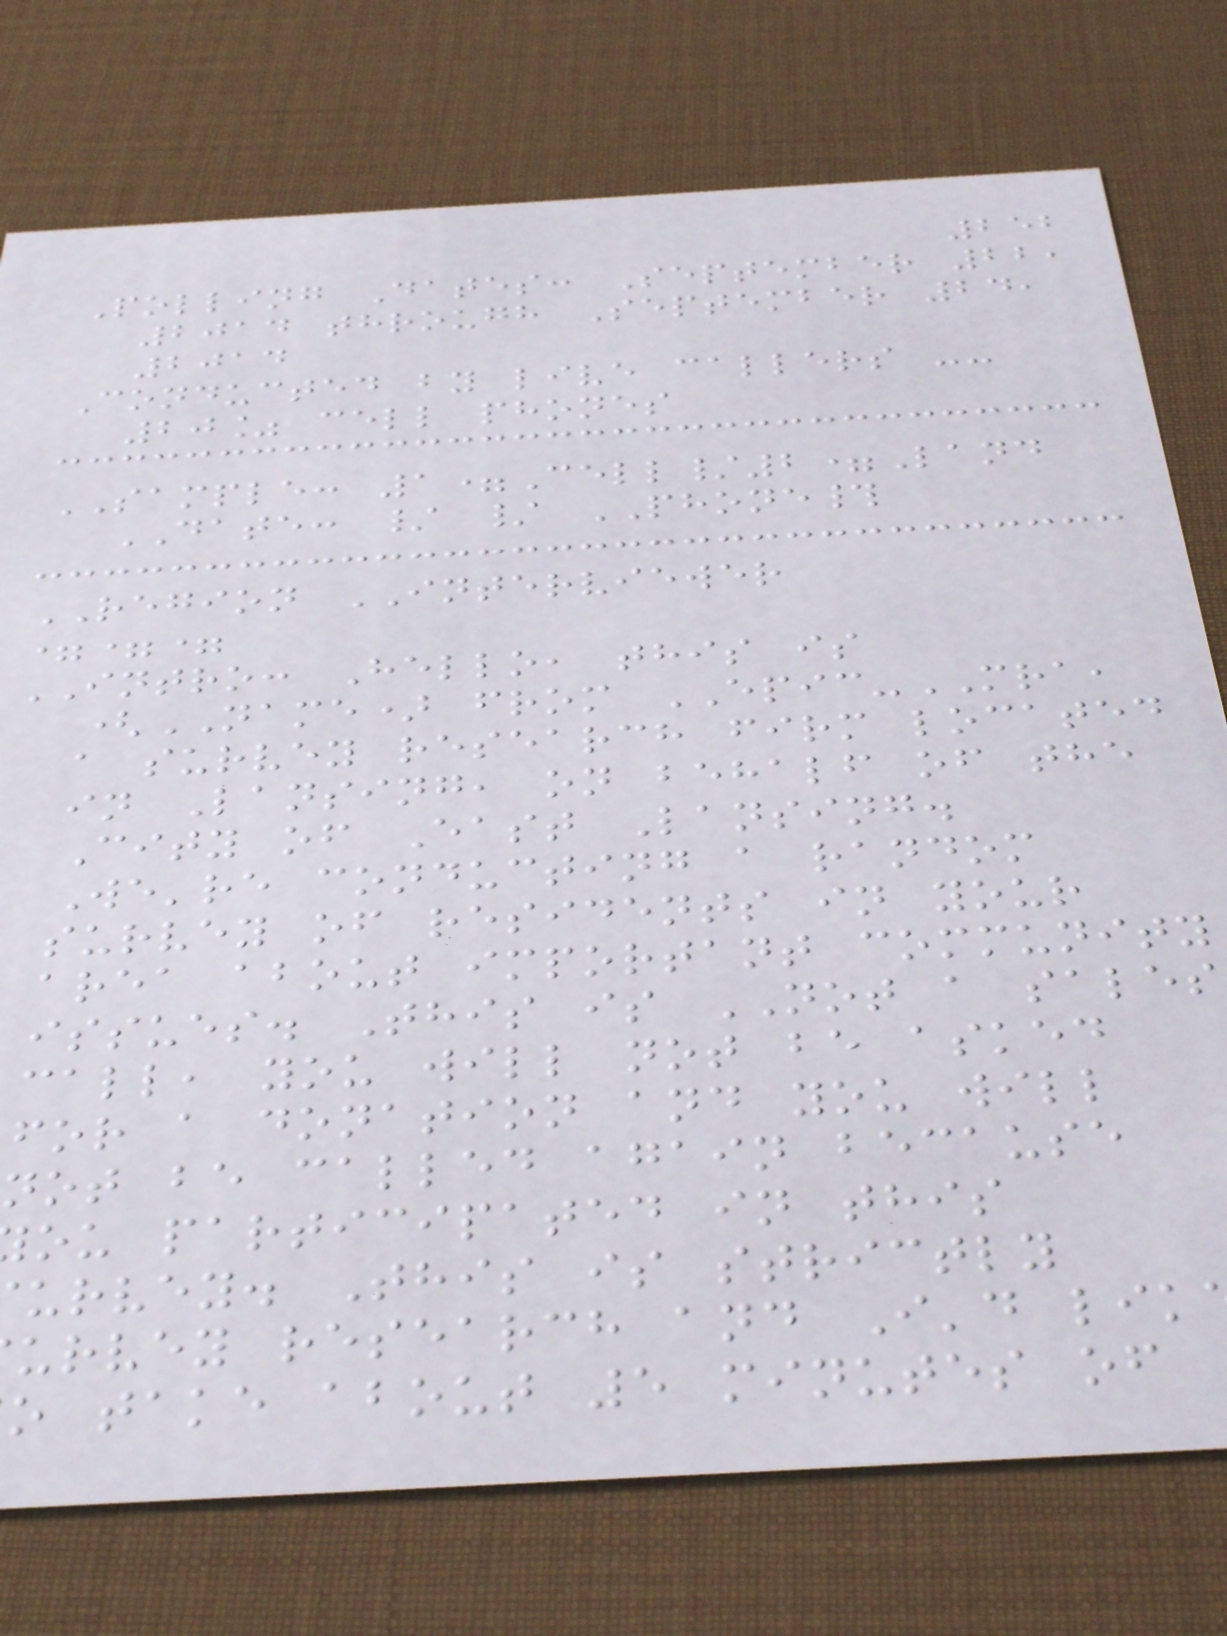252
Polling Dates: September 22,
2014 through September 24,
2014
Conducted by live callers --
20% cell phones
SAMPLE: 1=Cell/2=Land
DATE: / / PHONE#
REGION INTERVIEWER
===
INTRO: Hello, this is
(NAME) from EPIC-MRA,
a survey research firm located
in Lansing, on behalf of the
City of East Lansing.
We're conducting a random
survey of residents in your
area about important community
issues. This is NOT a sales
call, you will not be asked
for a donation and you will
not be called again because
ou participated in this
urvey. This is strictly
urvey research and I'd lik
o take about 5 minutes of
